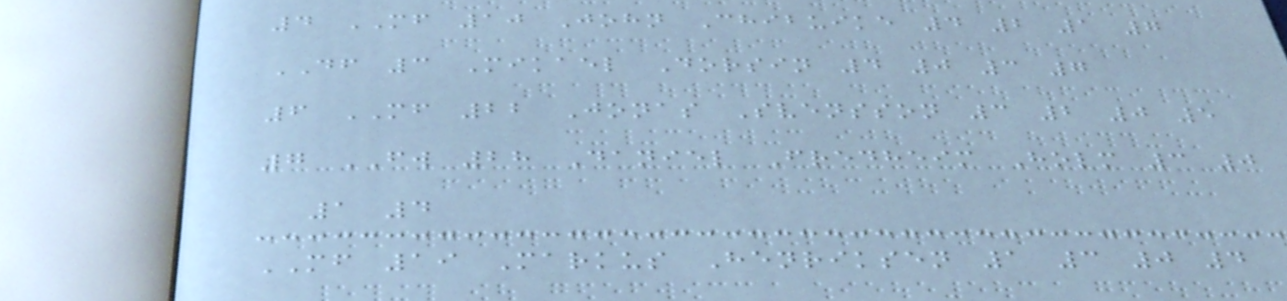4 MF 10 John Chibuike 4 2 1 7
DF 3 Mikael Dorsin 4 0 3 7
6 MF 22 Jonas Svensson 3 2 0 5
7 FW 28 Daniel Fredheim Holm 3 0
1 4
MF 19 Markus Henriksen 1 3 0 4
